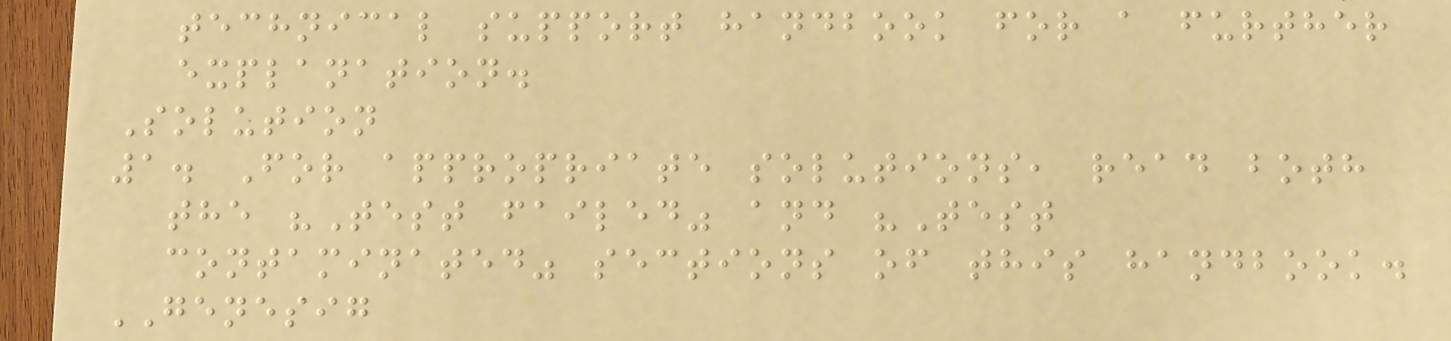technical support handbook for a further
explanation.
Solution
1. For appropriate solutions, read both
the "Test failed" and "Test
contaminated" sections of this handbook.
GENESIG
